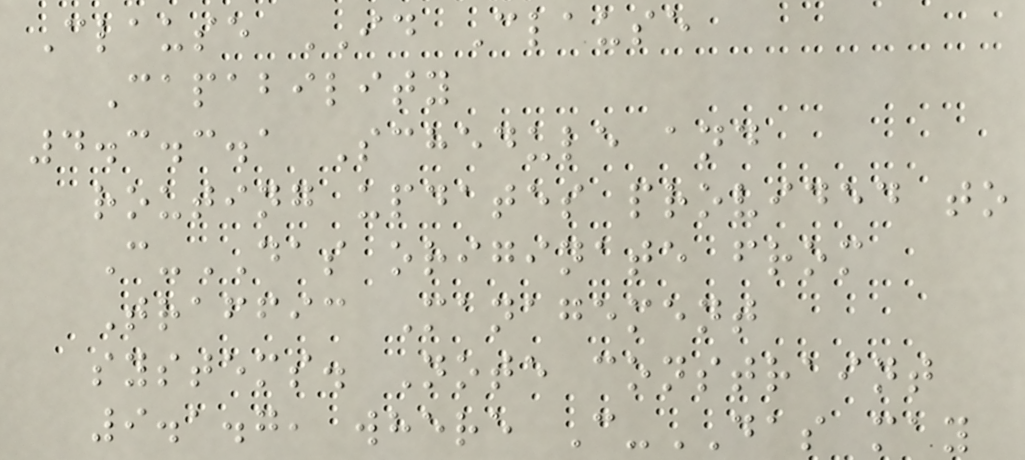Clause ID Clause
Capability
4.3.3.1 Schedule and
routing updates provided to
C-DAS originate from
Traffic Management
systems. Note constraint
9.1.7, where C-DAS may
